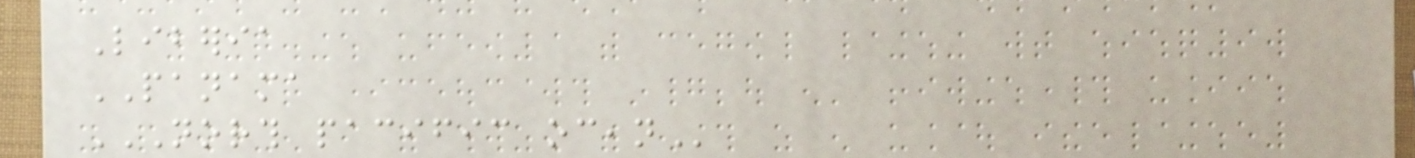Liberia
PANAMA
NORTH PACIFIC OCEAN
